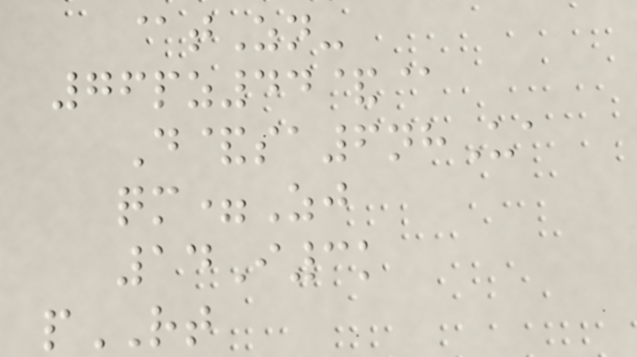@tZn-
76pz44&@
D&sa6nhUa
qm=Zj
14I3k
pRT
